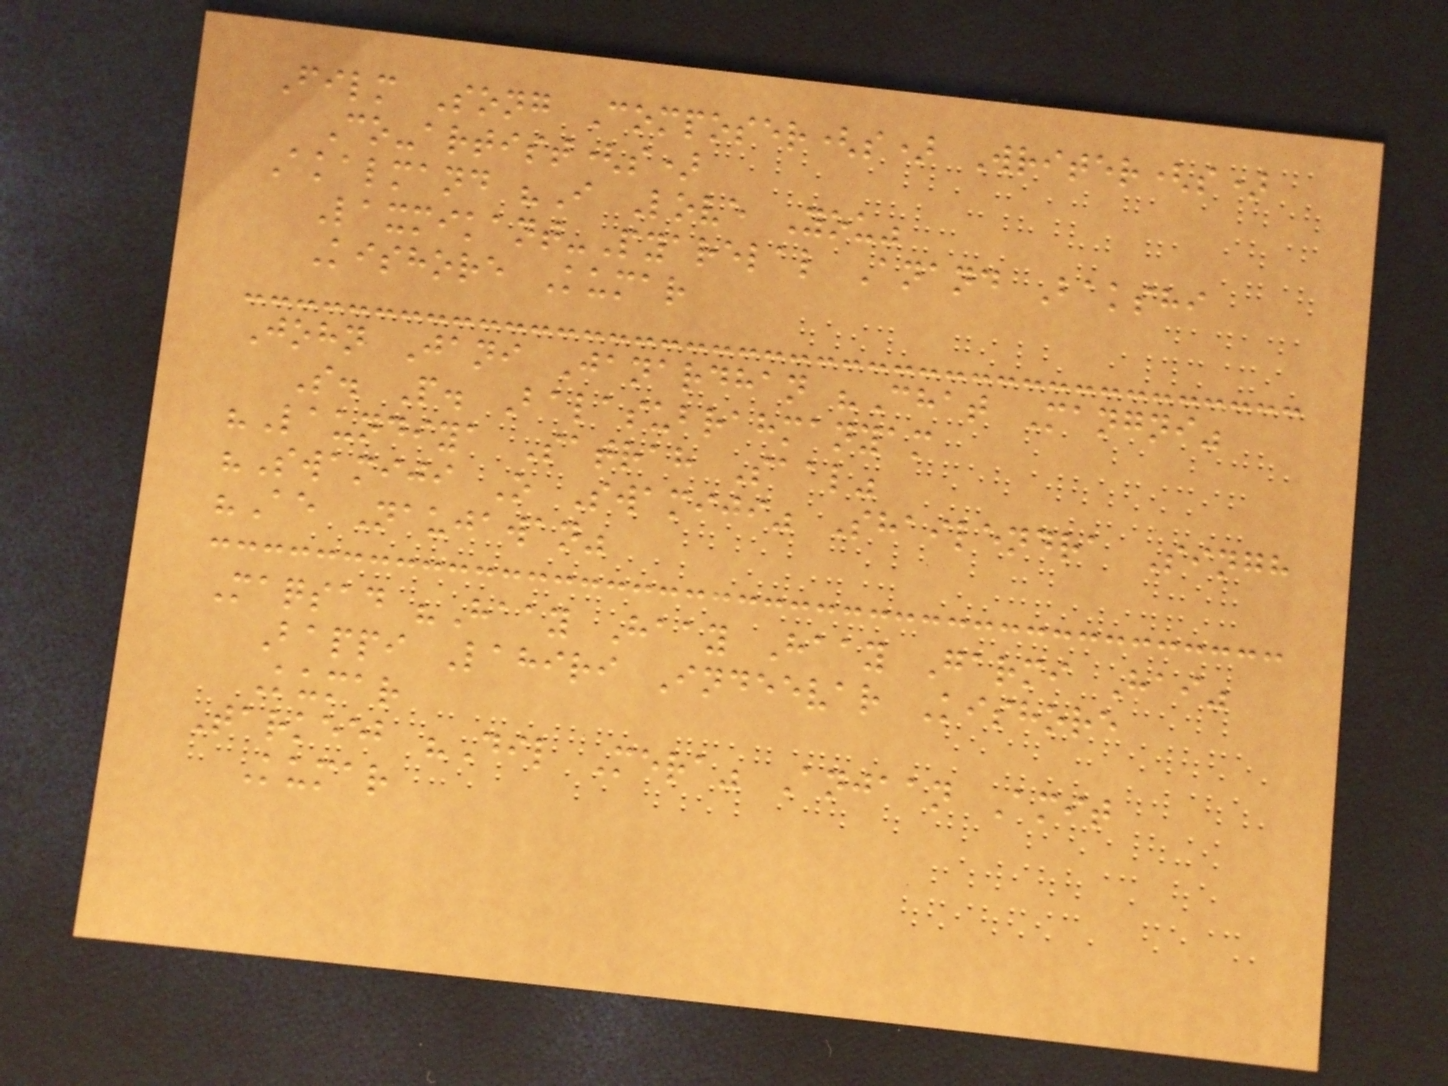Film Song Composer(s) Writer(s)
Co-artist(s)
Akalmand "I Love You"
Laxmikant-Pyarelal Anand Bakshi
Kishore Kumar
John Jani Janardhan "Chat Mangni"
S. P. Balasubrahmanyam
"Laundiya Satrah Saal"
"Swamiji O Swamiji" Shailendra Singh
"Ae Naujawan"
Maqsad "Haay Haay Haay Garmi Hai"
Bappi Lahiri Indeevar Kishore
Kumar
Tarkeeb "Dil Mera" Anjaan Amit
Kumar
